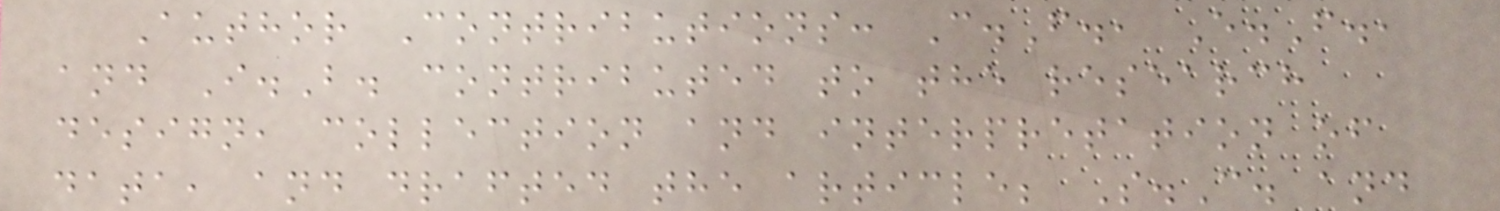Author Contributions: C.F., E.F.,
and I.B. contributed to the research
design, collection and interpretation of
data, and drafted the article; S.C. and
